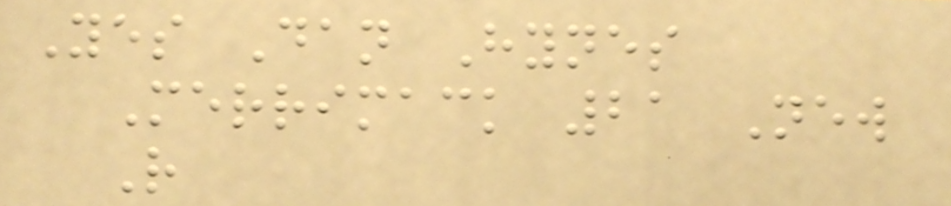Yes Dan Hynes
Merrimack 21 New
R
